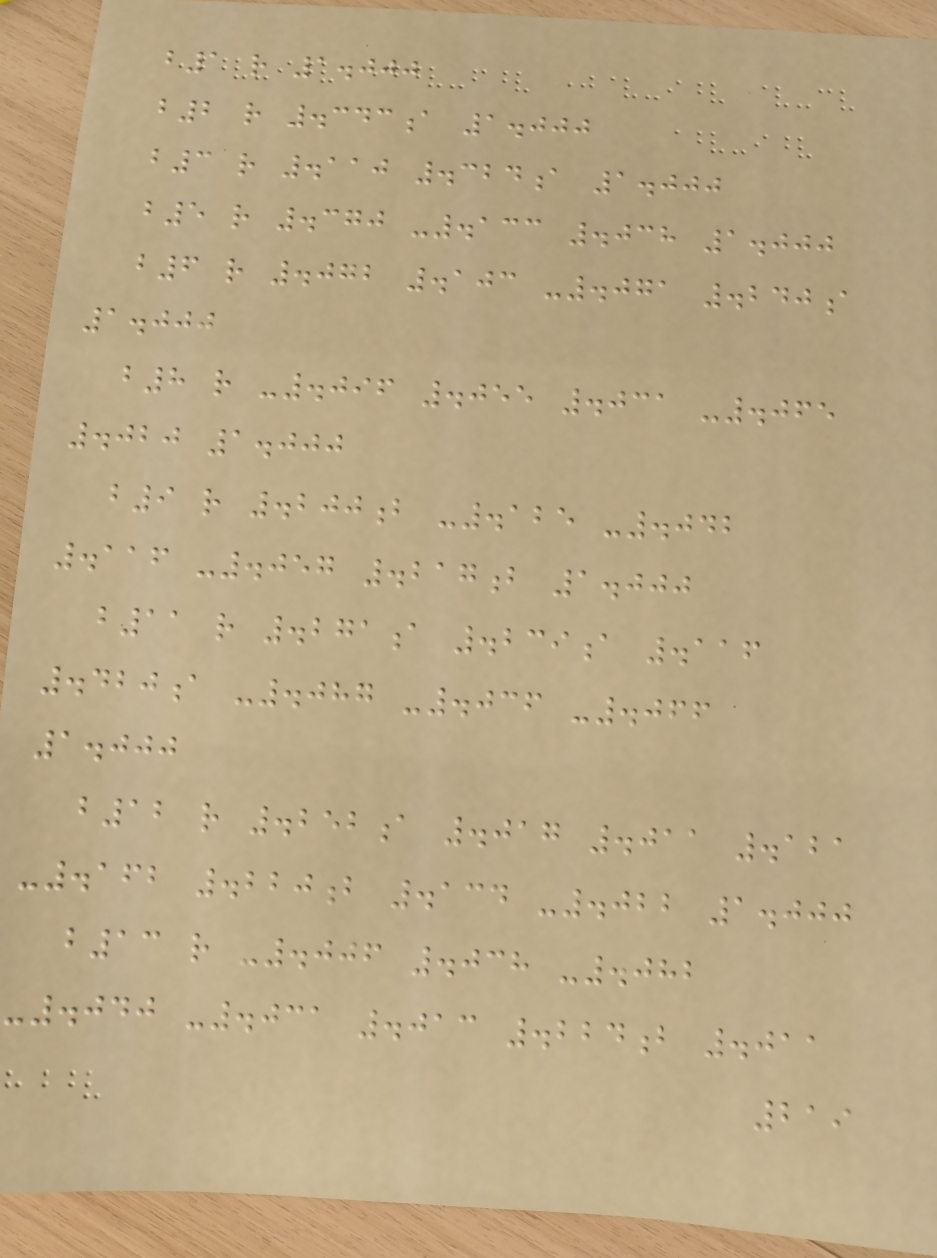b1 r 1.000
b2 r .343a 1.000
b3 r .110 .324a 1.000
b5 r .370 -.133 .038 1.000
b6 r .072 .103 -.071 .240a
1.000
b8 r -.096 .055 .031 -.065
.020 1.000
b9 r .200b -.125 -.042
.116 -.057 .217b 1.000
b11 r .271a .239a .116
.420a -.087 -.036 -.066
1.000
b12 r .252a .017 .011 .121
-.162 .220b .134 -.022 1.000
b13 r -.006 .038 -.082
-.040 -.031 .013 .224b .011
219
